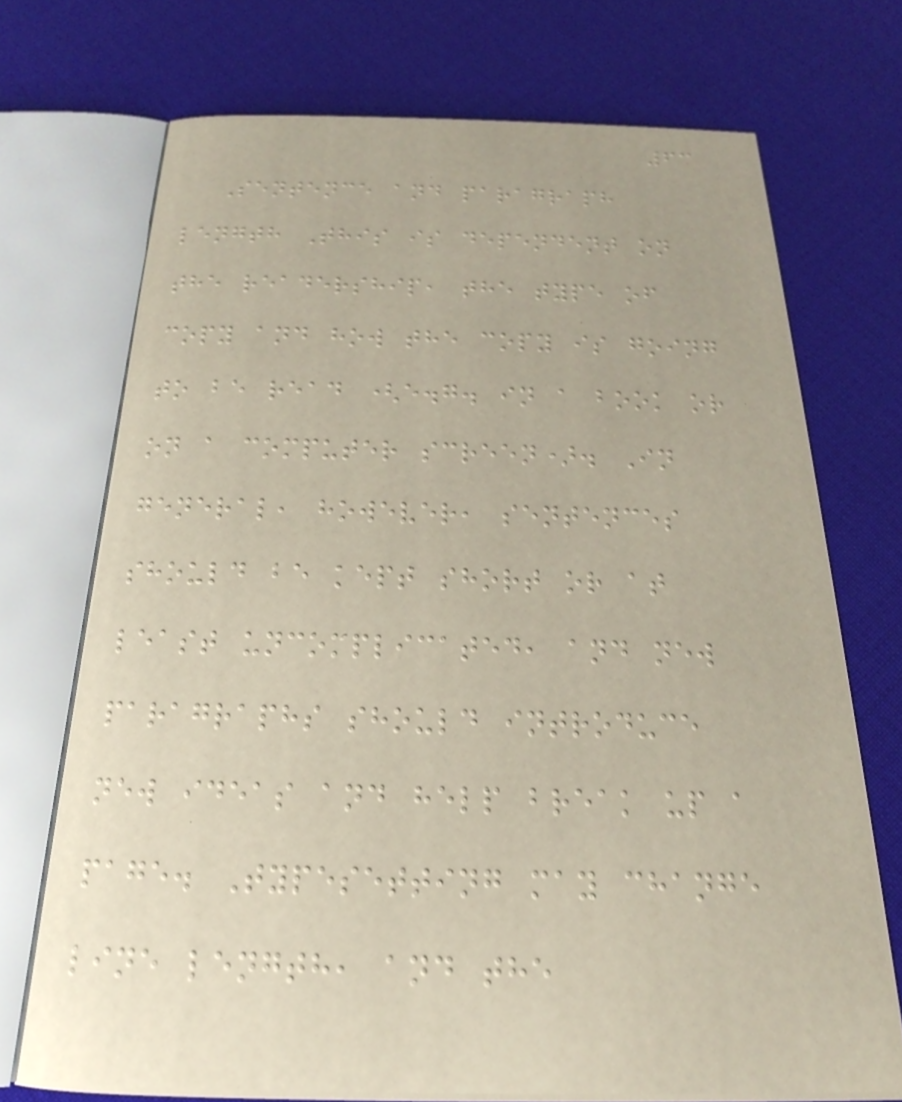63
Sentence and paragraph
length This is dependent on
the readership, the type of
copy and how the copy is going
to be read (e.g. in a book or
on a computer screen). In
general, however, sentences
should be kept short or at
least uncomplicated, and new
paragraphs should introduce
new ideas and help break up a
page. Typesetting may change
line length, and the
